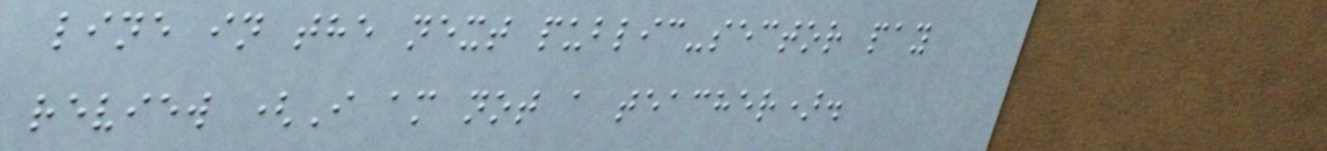line in the next public-sector pay
review (I am not a teacher).
